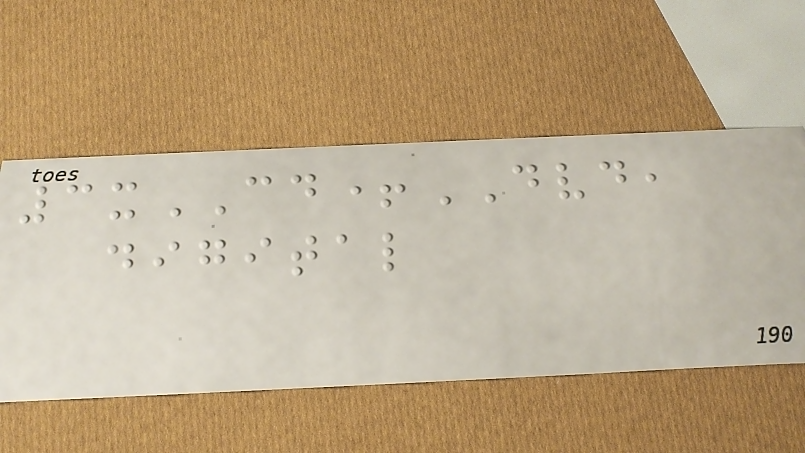3xCD+DVD,
digital
